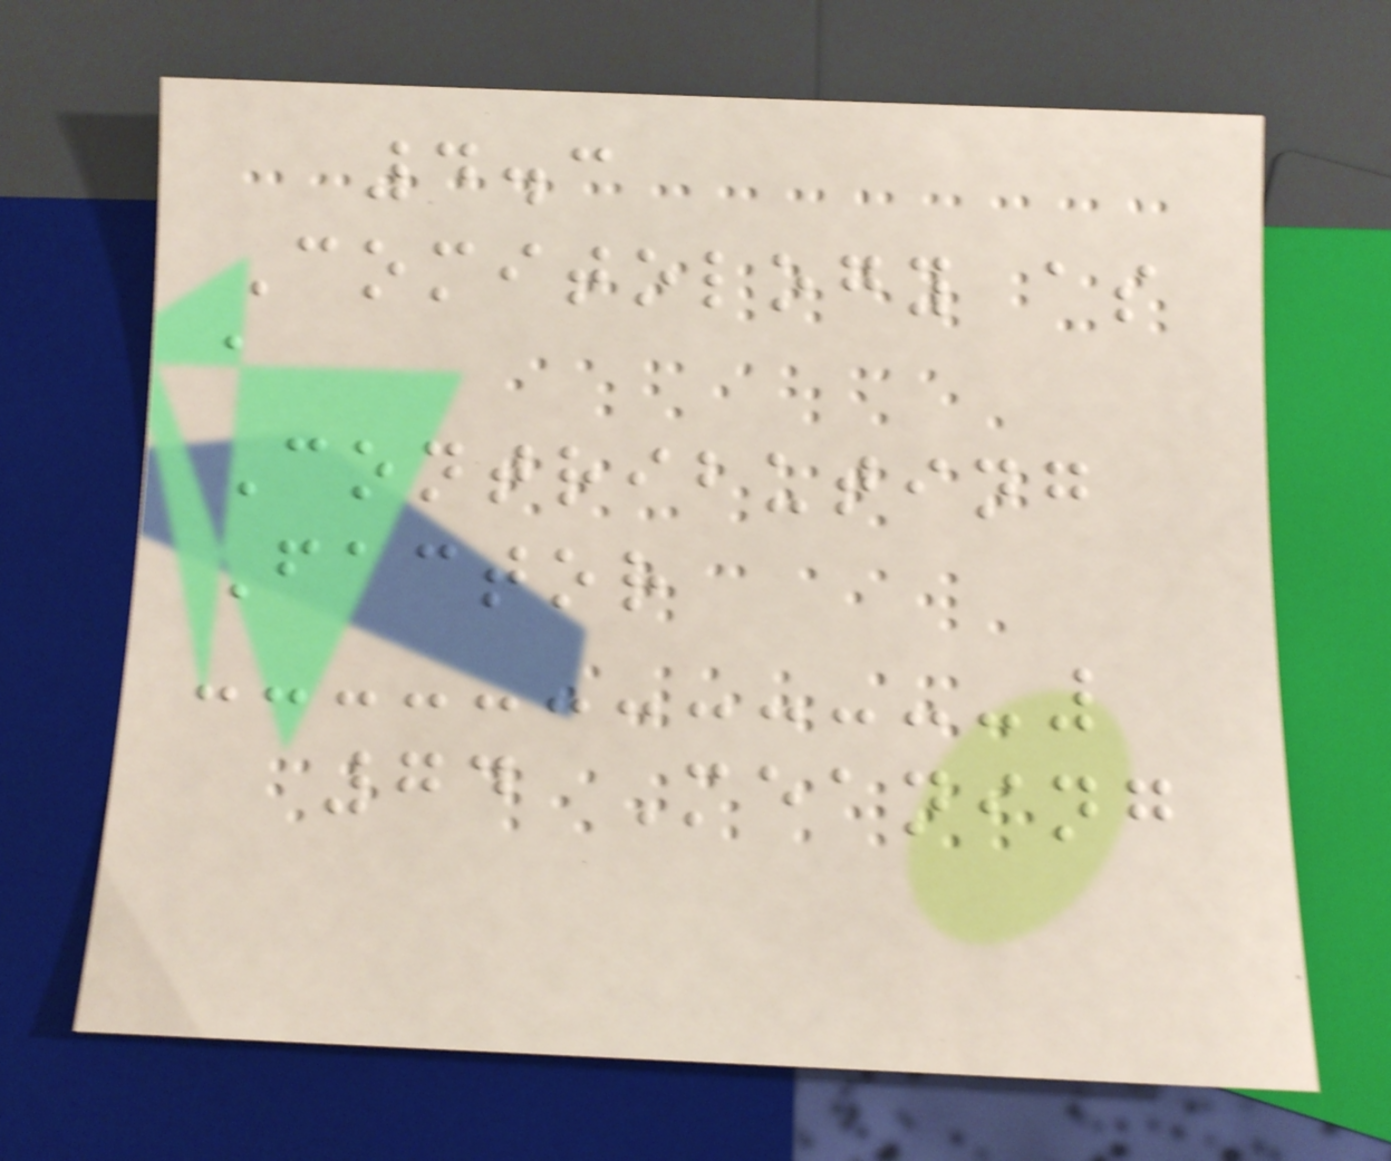4.3
Comitology as
a
Contributing
Factor
74 Meaning
